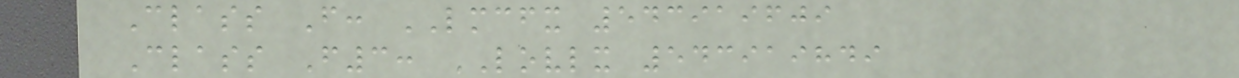Class F: LMCFX 543919609
Class F3: LOVLX 543919849
